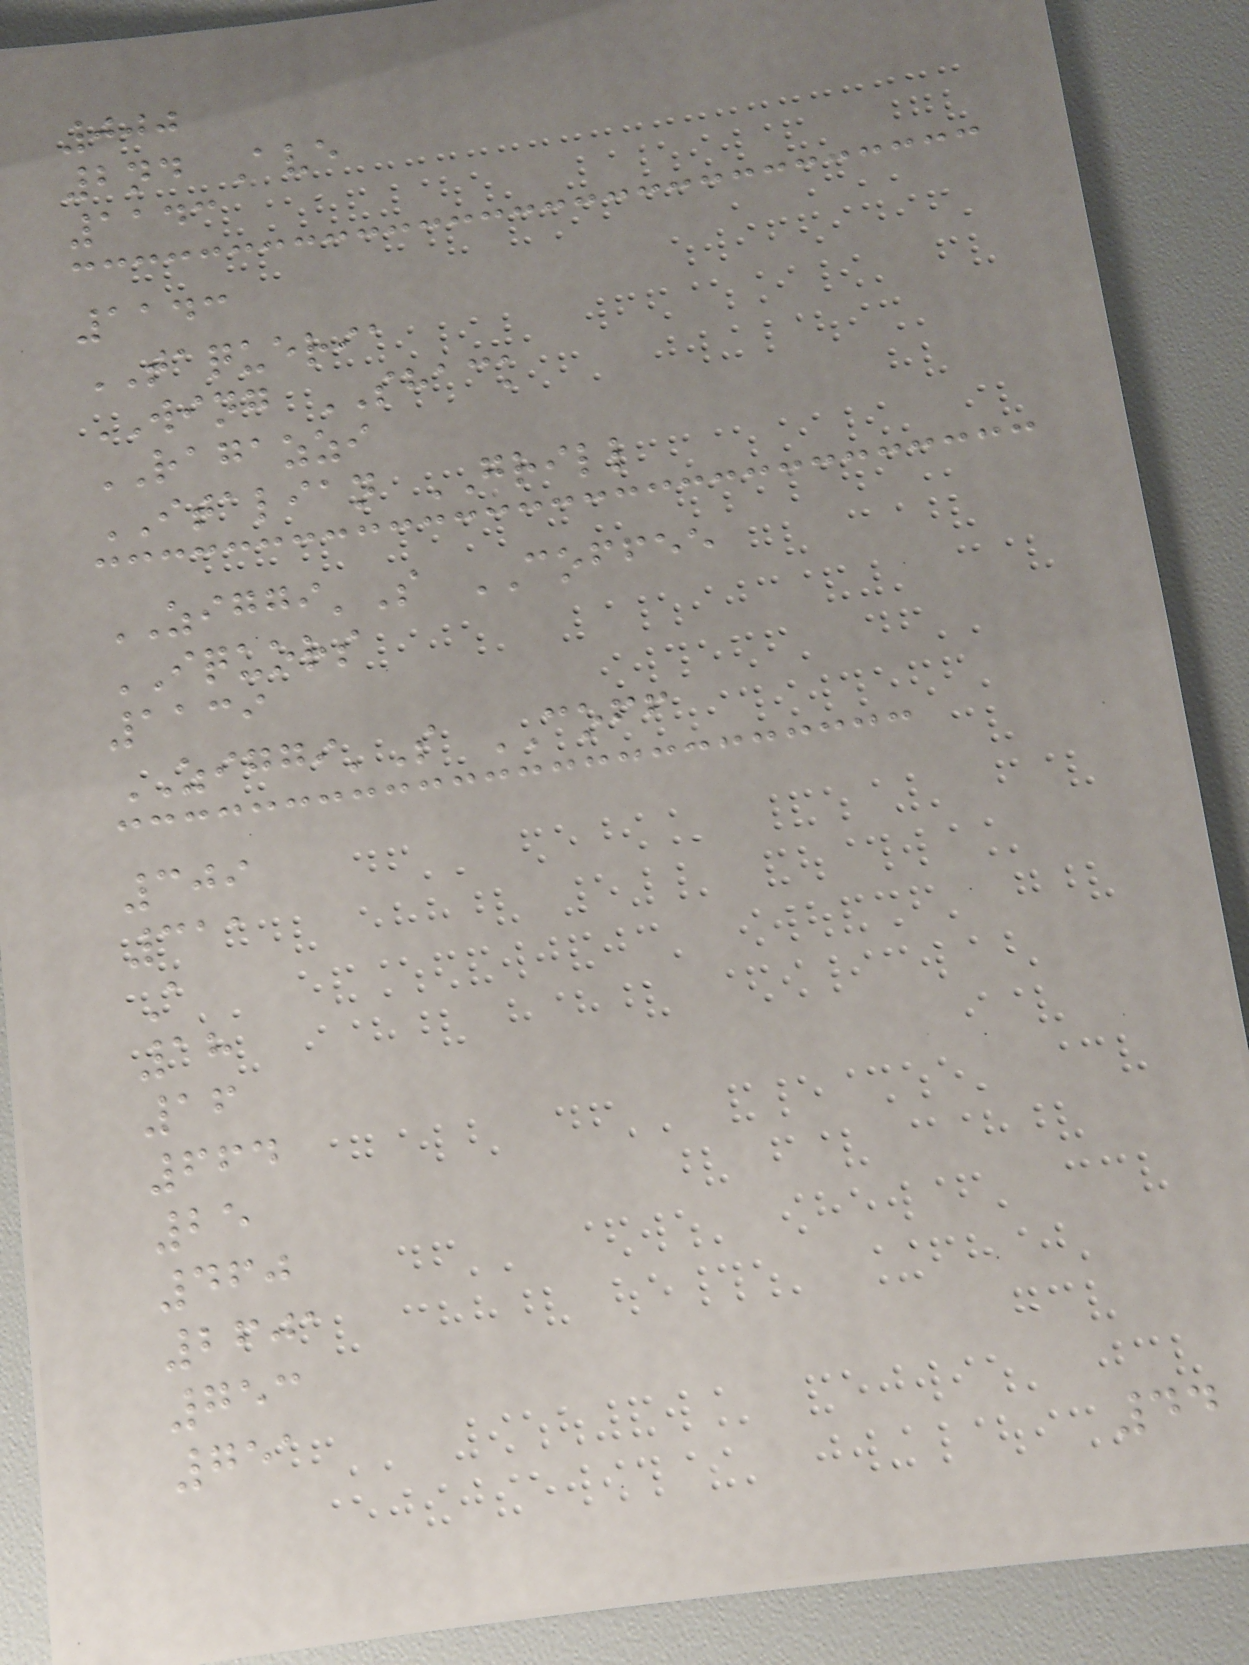000
2nd Ave
1143
1143
TAQUERIA
WING SHACK
RAGAZZI
ITALIAN GRILL
ZIGGI'S COFFEE
IQUORS
1139
ZIGGI'S COFF
309
311
A
18
16
664
25
460
2601
753
751
44
